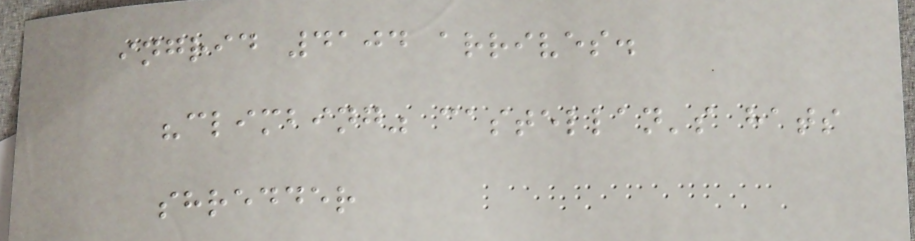ingrid 4104 arrives.
"climbing" castellan's hats
shredder
